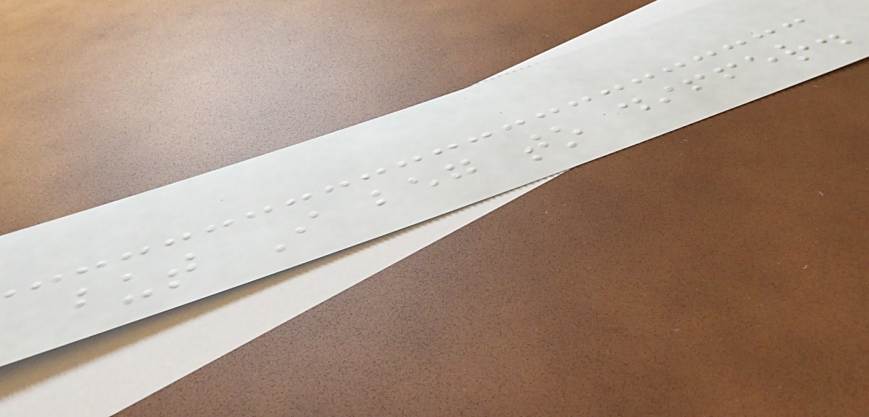but I beg to differ.
